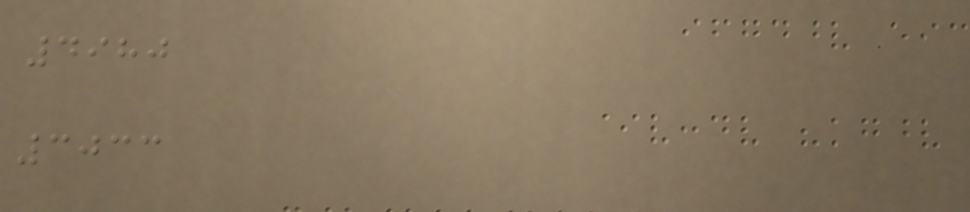4980
3033
